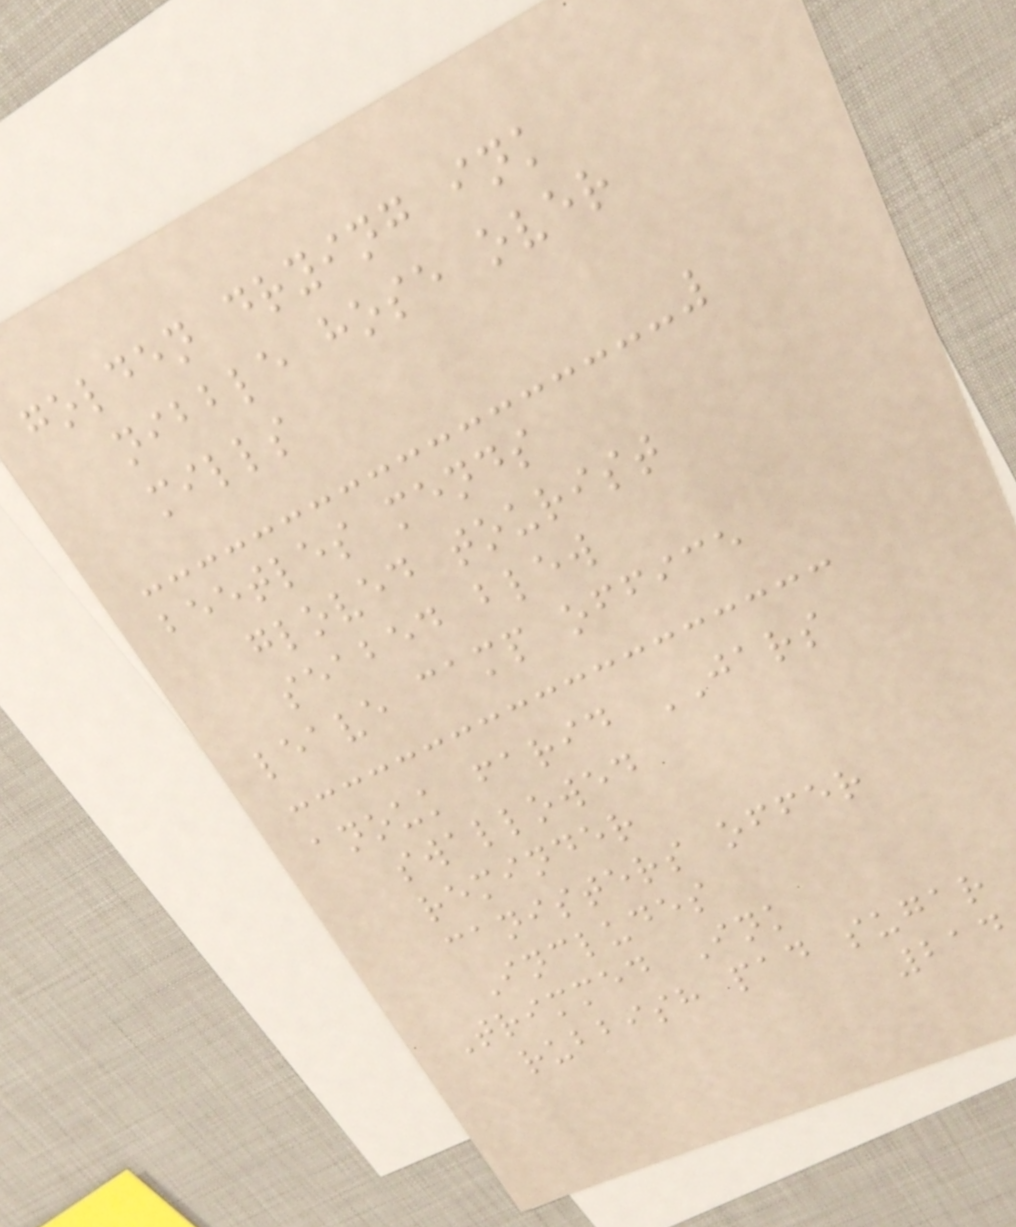golden drying ink
nibble hose over
mills
beetles mends
gloved tourist
seabed blew
leave camp office
anouk farid JARS
swallowed
reminder
canisters offer
Includes
Trimmed Ink
rubbish pad sugar
214
